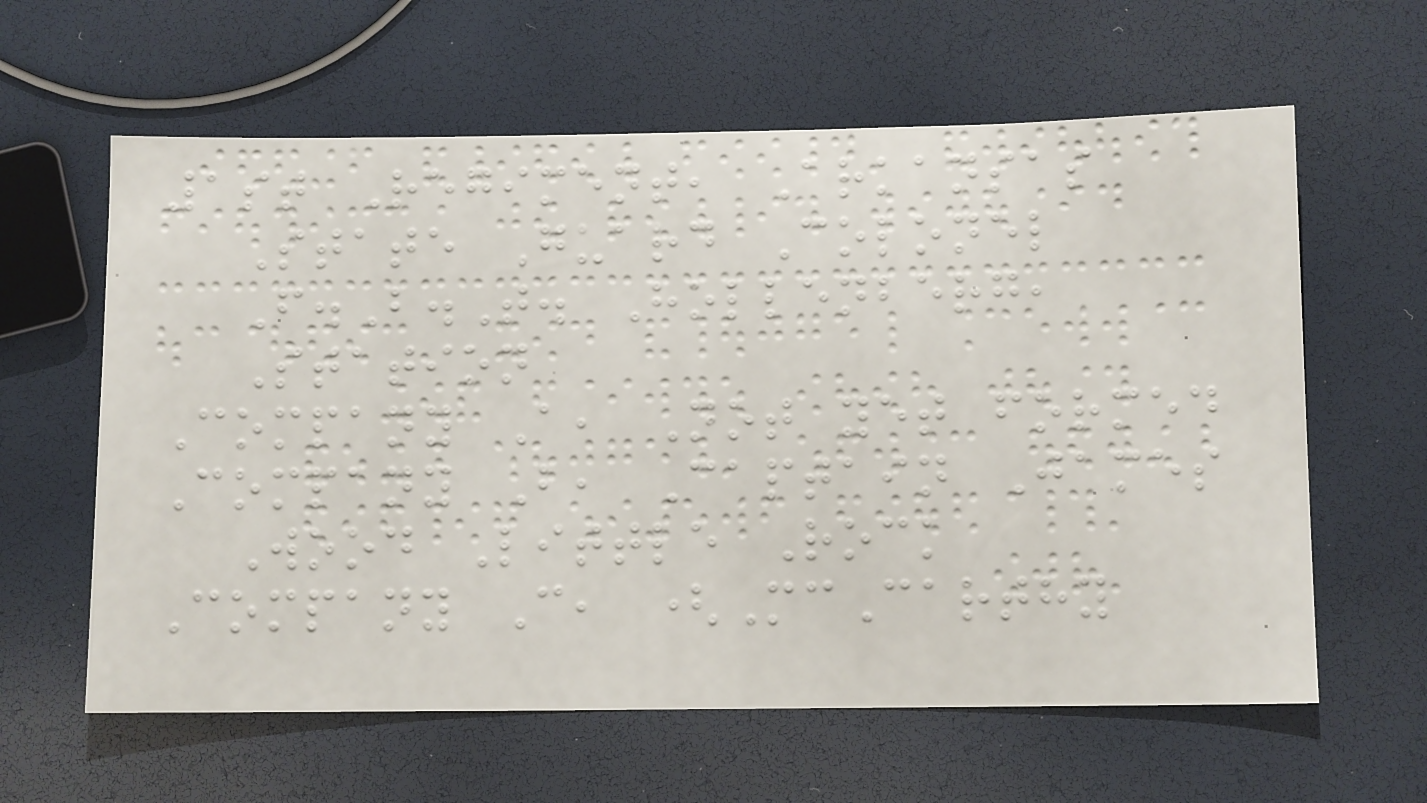1st Regiment, Arkansas
State Guard Colonel
F.B.T. Hollenberg,
Station
Company A, Not yet formed
Company B, Captain James
Wood Little Rock
Company C, (McCarthy
